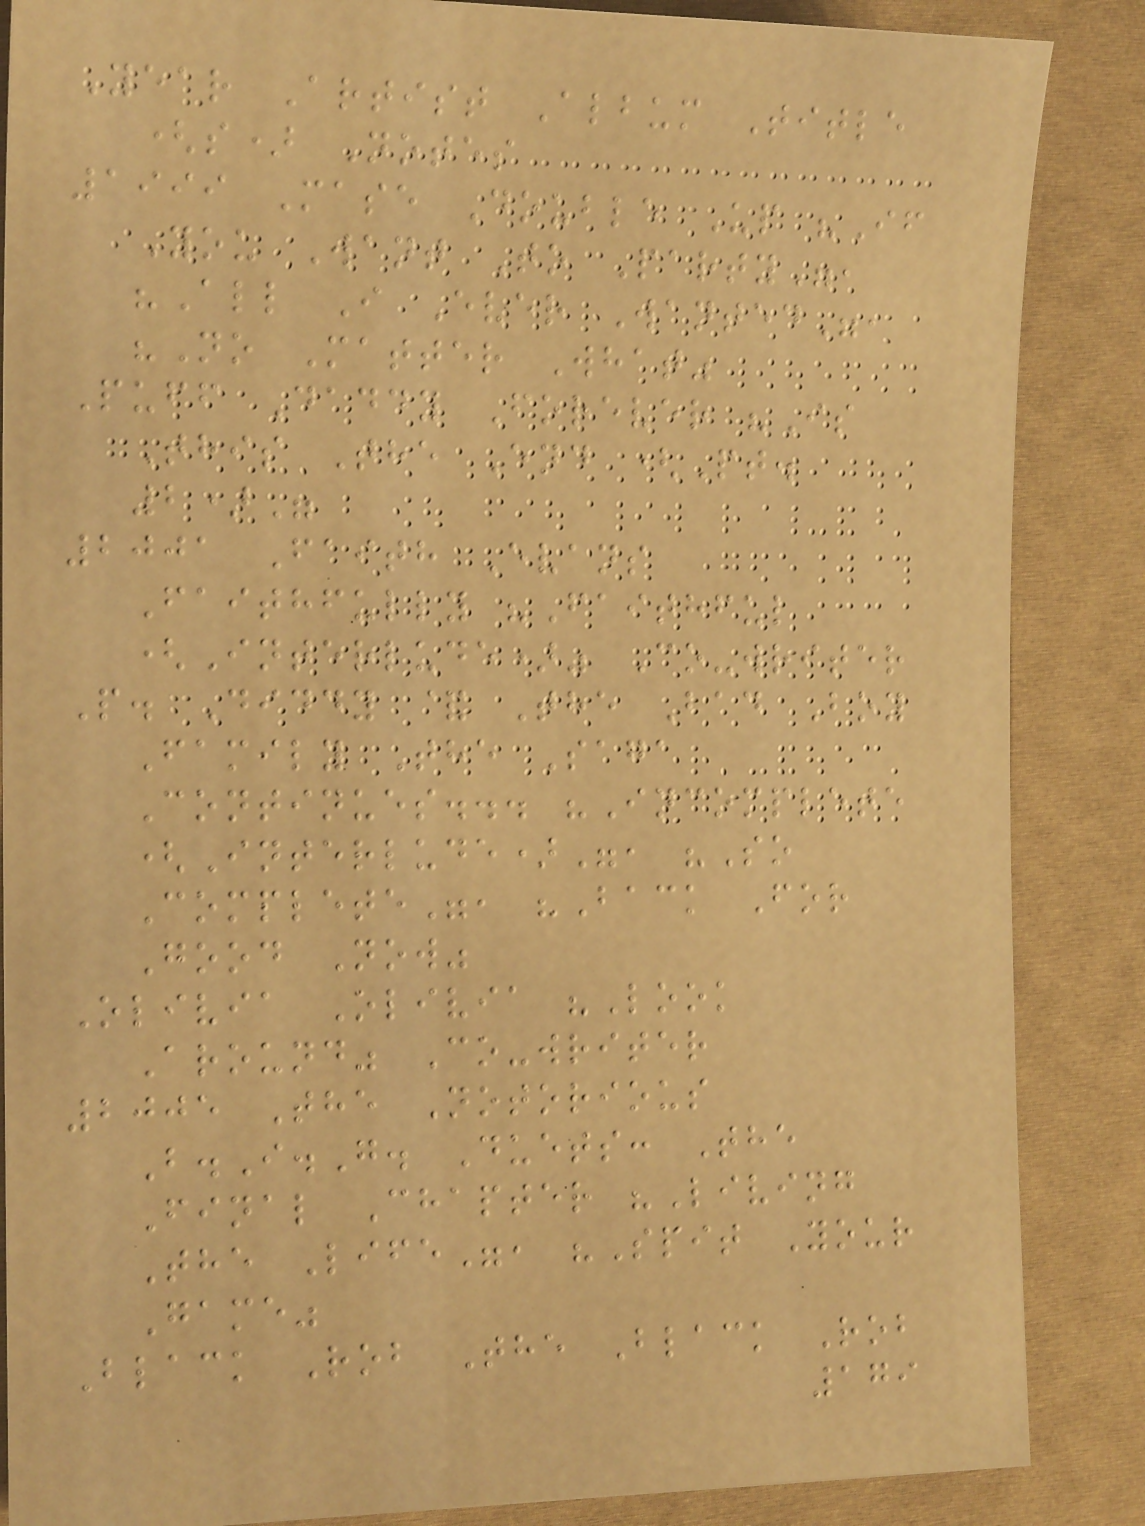Year Artist Album Title
(s) Notes
1999 Mase Double Up "If
You Want To Party",
"All I Ever Wanted",
"No Matter What"
Puff Daddy Forever "Is
This The End (Pt.
2)"
2001 Faith Evans
Faithfully "Faithful
(Interlude)" Co-writer
P. Diddy & The Bad Boy
Family The Saga
Continues... "Incomplete
(Interlude)", "So
Complete", "Back For
Good Now"
Olivia Olivia "Look
Around" Co-writer
2005 The Notorious
B.I.G. Duets: The
Final Chapter "Living
The Life", "Spit Your
Game"
Black Rob The Black Rob
179
